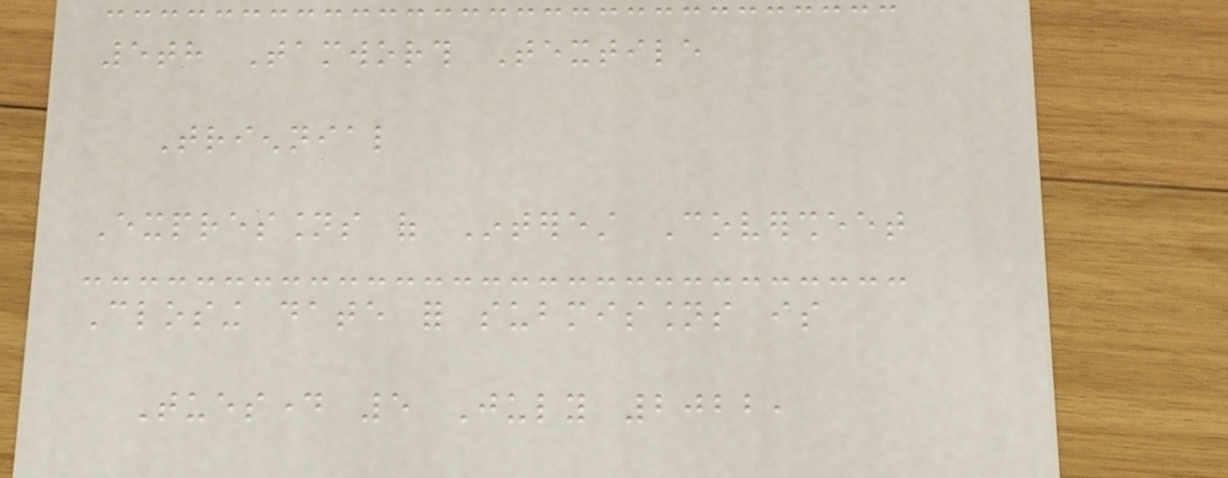5th Tamworth Textile
Triennial
Expressions of Interest Coversheet
Closing date for submissions is
Tuesday 5 July 2022,
